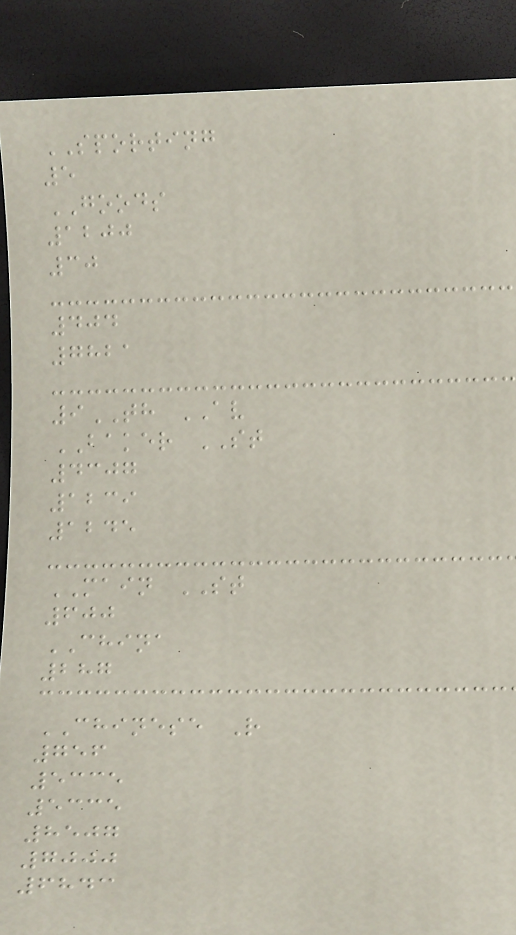SPORTING
5
GOODS
1200
30
404
7821
9TH AV
BAKER ST
4307
1239
1245
MAIN ST
600
CHINA
287
CHINESE R
756
5335
5335
8507
7000
6843
